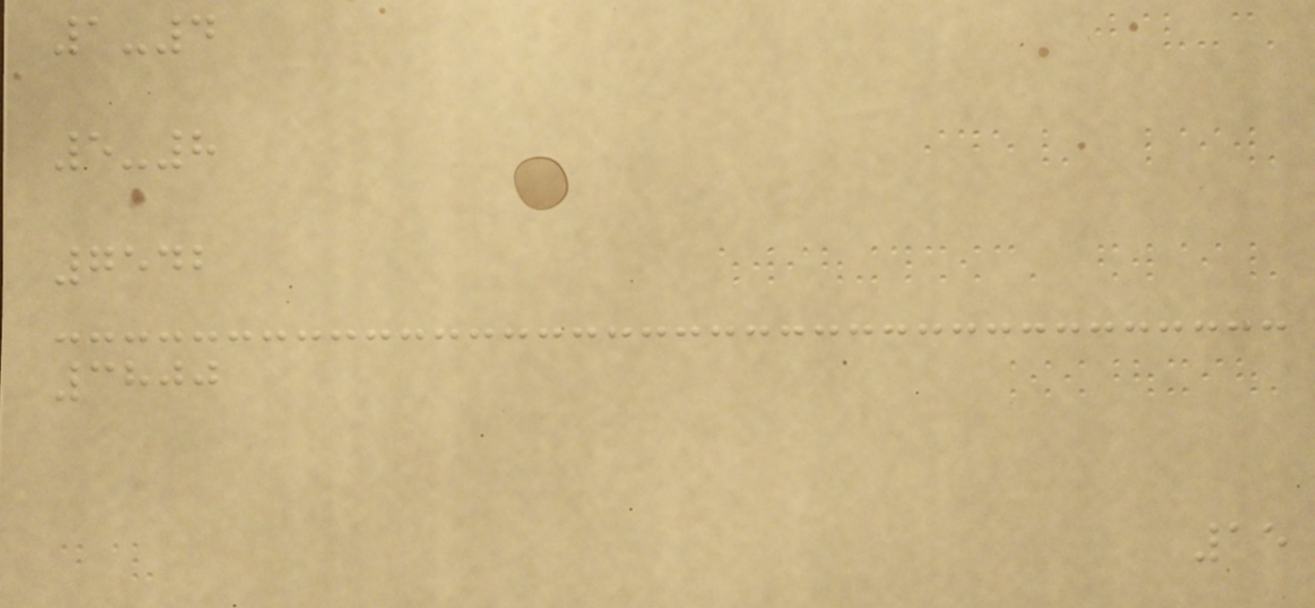1-4
5-8
7542
3800
15
